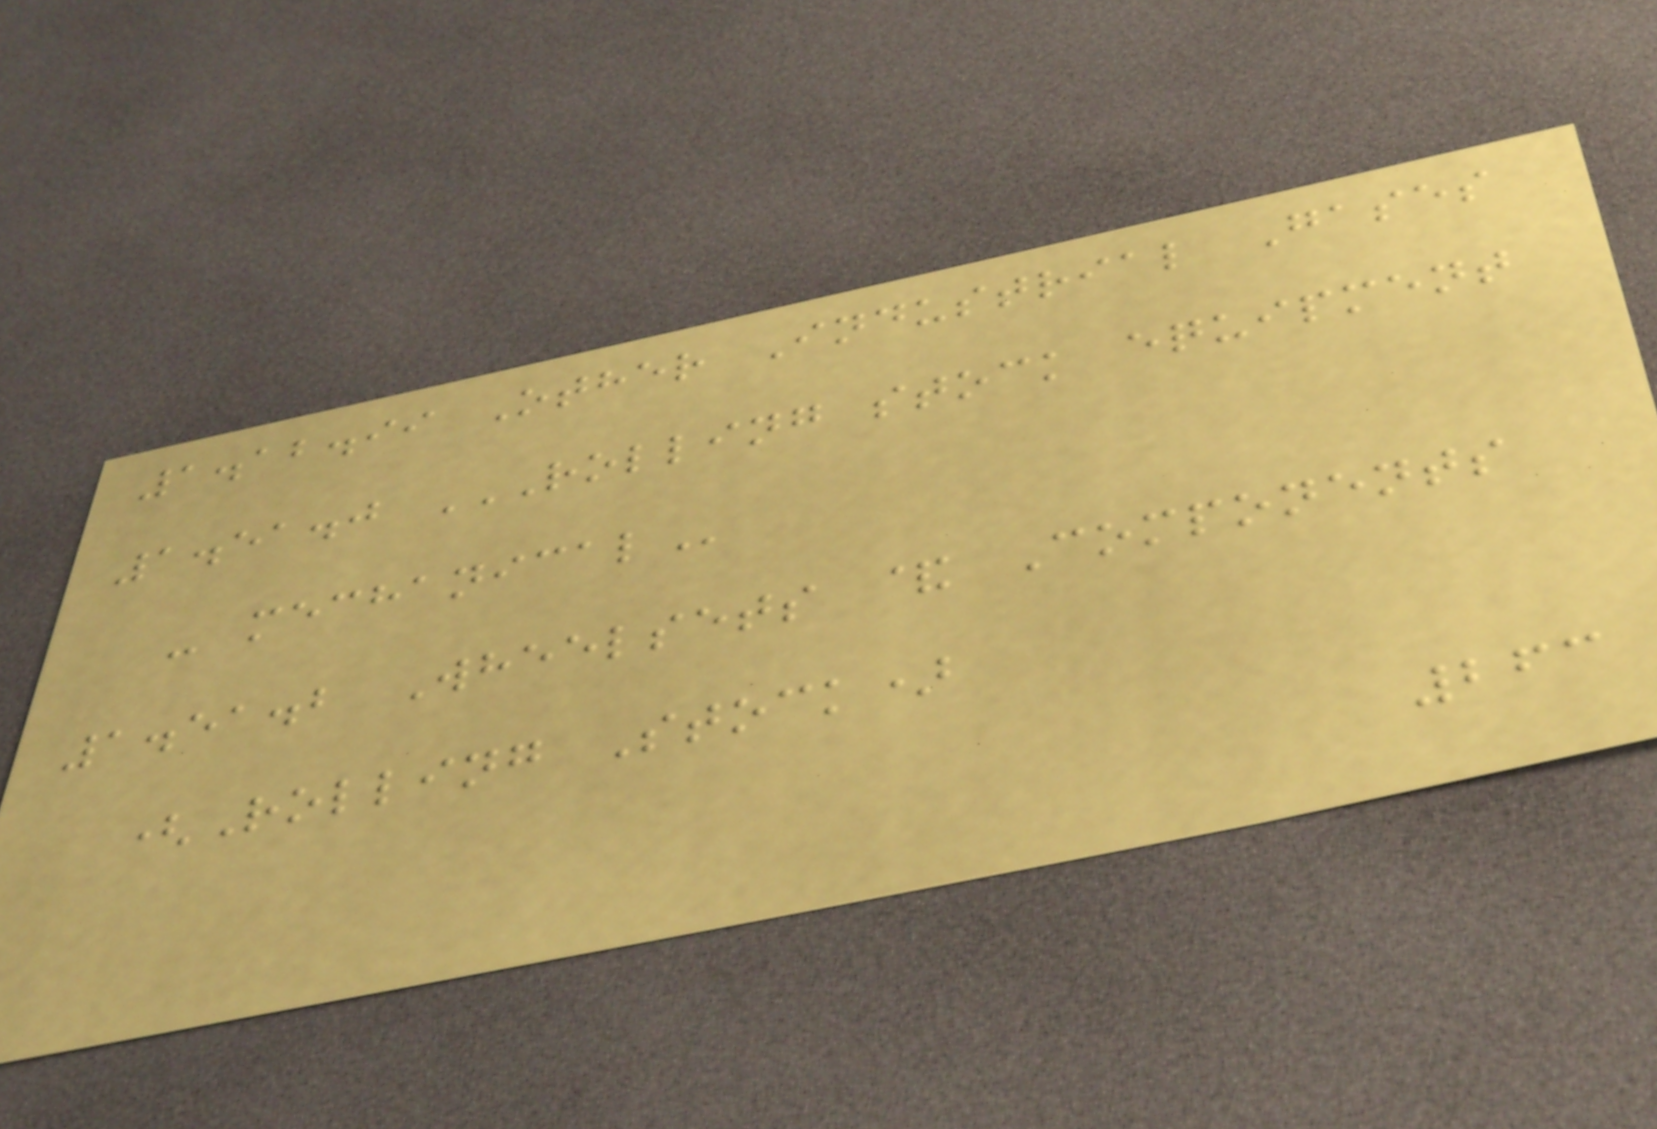1.12.99 Other Industrial Gases
1.51.0 ROLLING STOCK EQUIPMENT
- MECHANICAL
1.51.2 Wheelsets & Components
(Rolling Stock)
263
